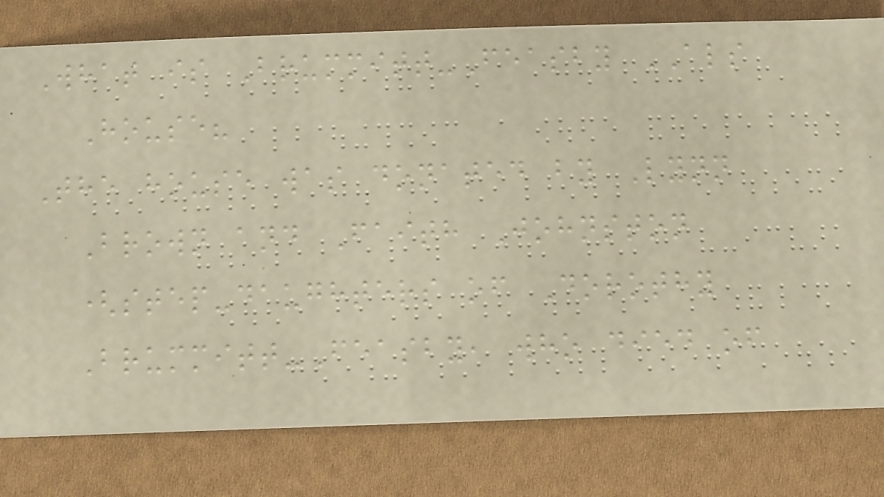What is Brummitt-Feasby ALS
House?
The house was donated by Lynn
Brown and Faith Johnston
(step-daughters of Dorothy
Brummitt-Feasby, who died of
